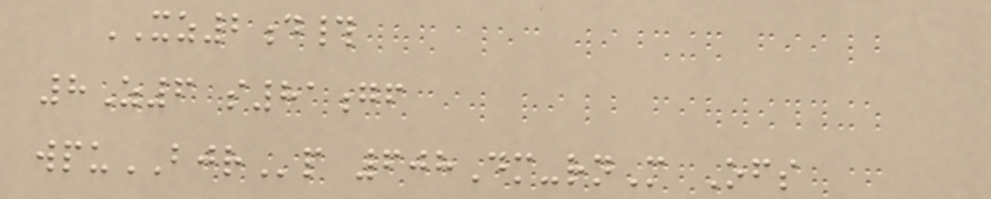XZ2d#
8Z6 s81gf
wpuBJRp 608Dm-rnM Ofs
